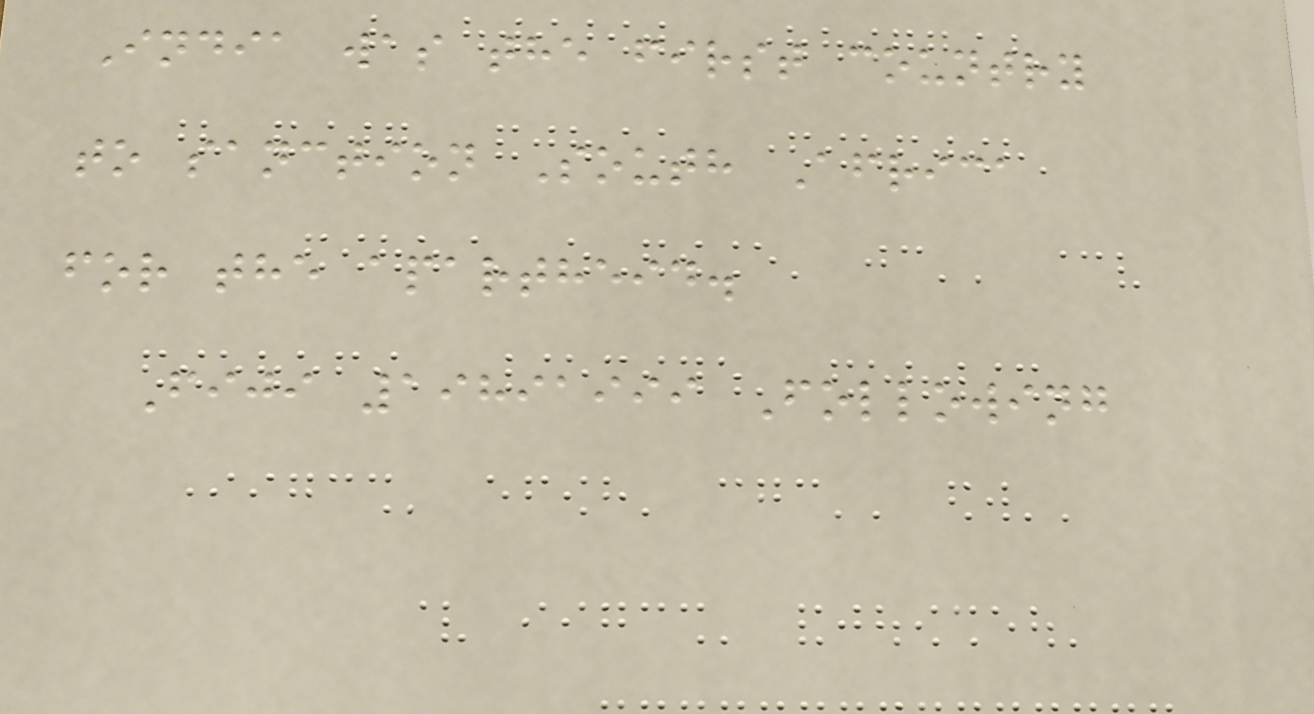India was the first country
to sanction South Africa
for the apartheid.
Fiji 19891999 Following
